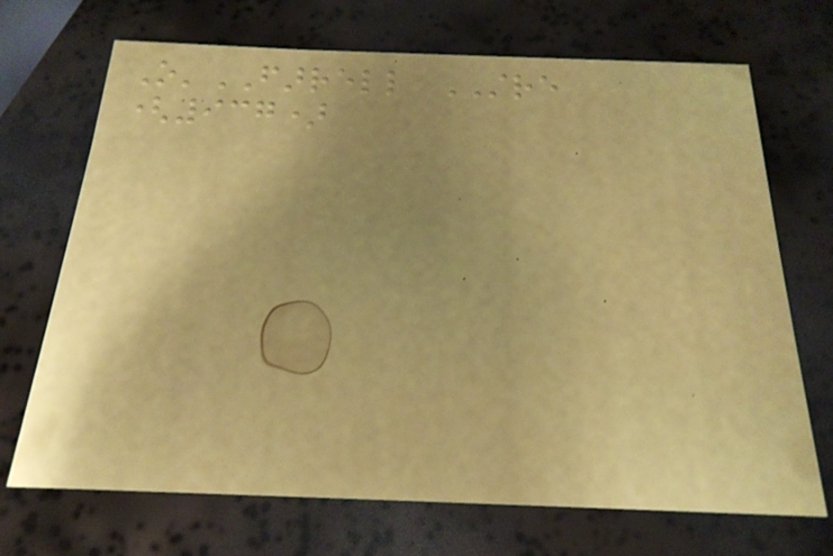O'FARRELL STRE
(937)
